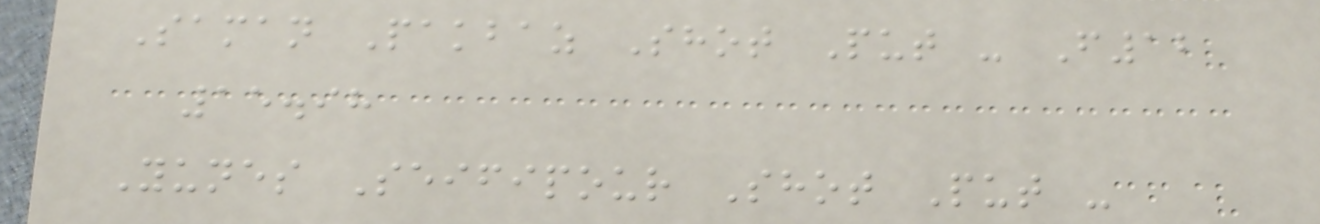Saman Pakbaz Shot Put - F12
15.98
Yunes Seifipour Shot Put -
